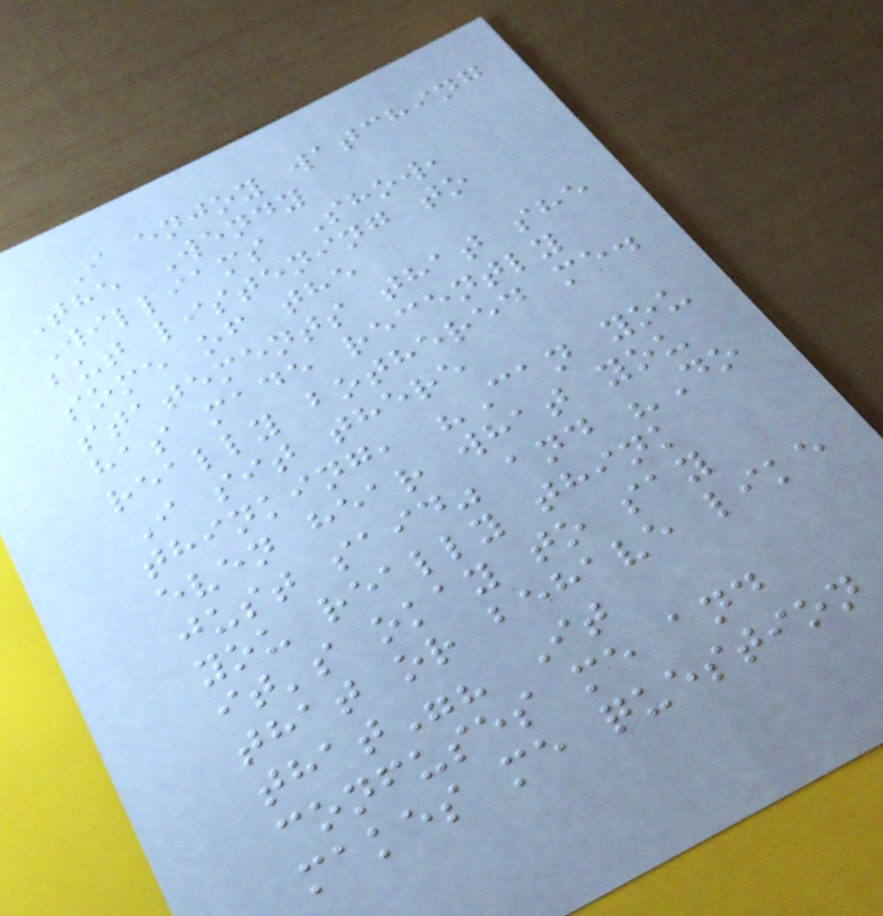I enjoy watching
The Wendy
Williams Show,
but listening to
some of the
statements that she
has made recently
really bothered me.
I sit there
thinking, "Can you
even hear what you
just said" and "Do
you really think
it's okay to say
that or behave like
that"? It
confuses me and
makes me question
